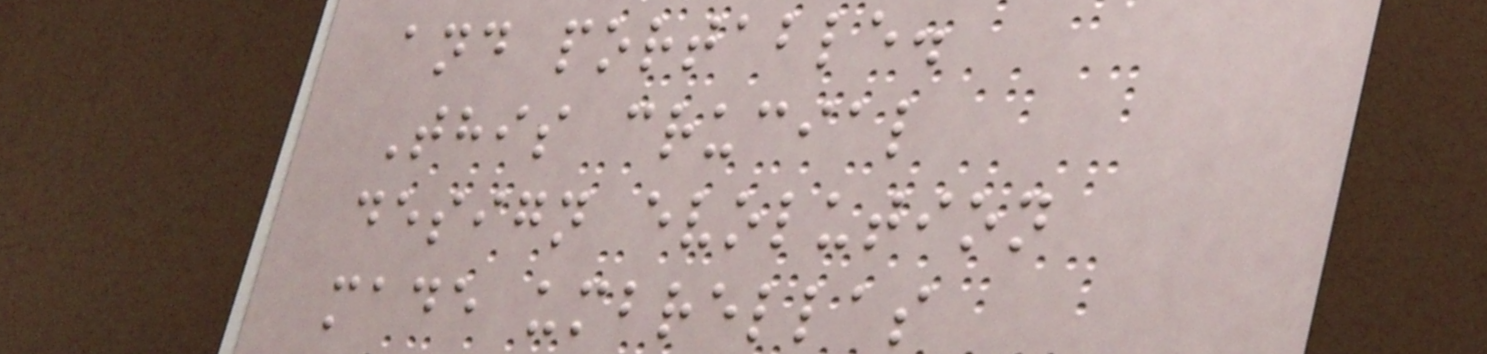and portable.
This crucial
design evolution
made umbrellas
